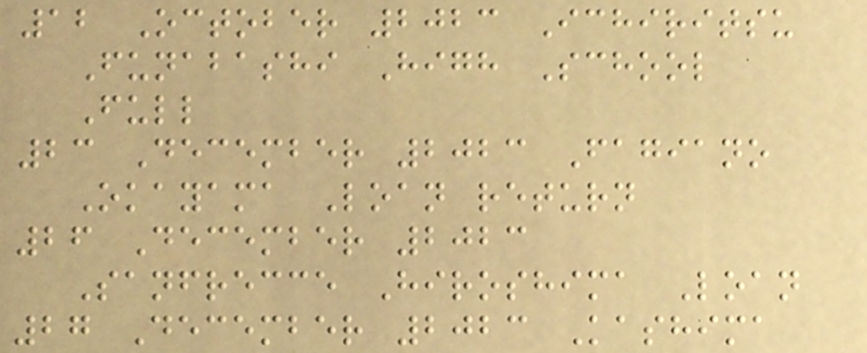12 October 2023 Ichiritsu
Funabashi High School
Full
23 December 2023 Fagiano
Okayama Loan return
26 December 2023
Sanfrecce Hiroshima Loan
27 December 2023 Kashima
